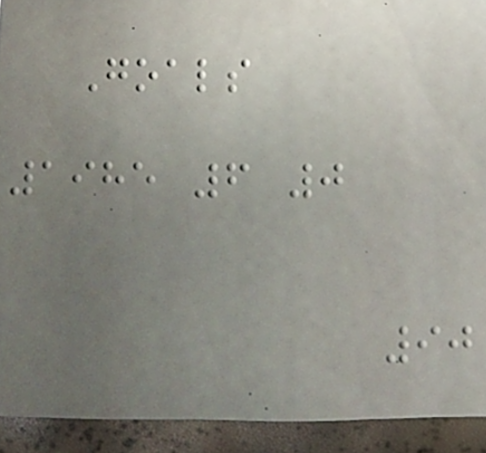Goals
1985 6 0
90
